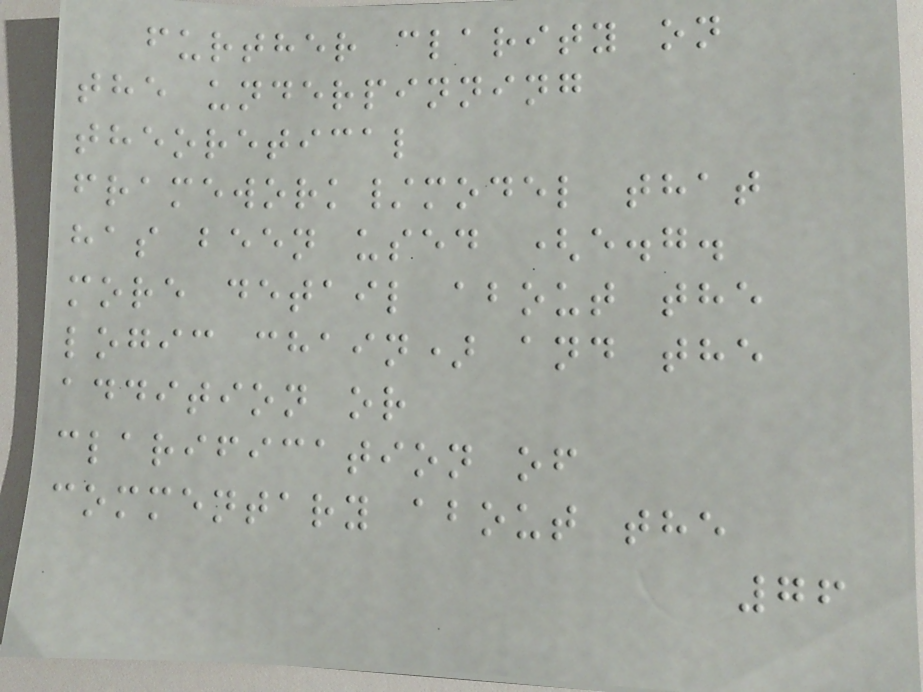further clarity on
the underpinning
theoretical
framework/model that
has been used (e.g.
more detail about the
logic chain) and the
addition or
clarification of
commentary about the
76
